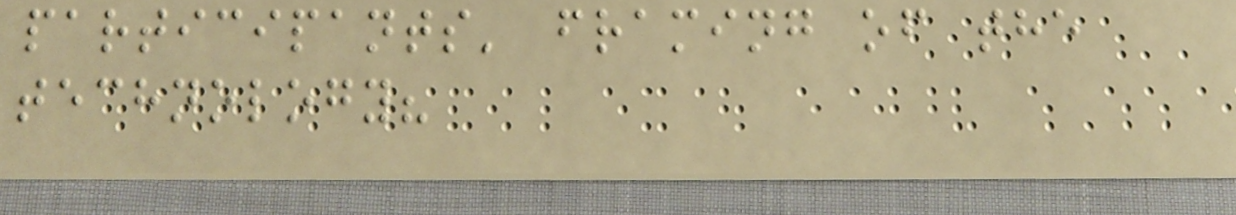participants' framing of the
technology?
